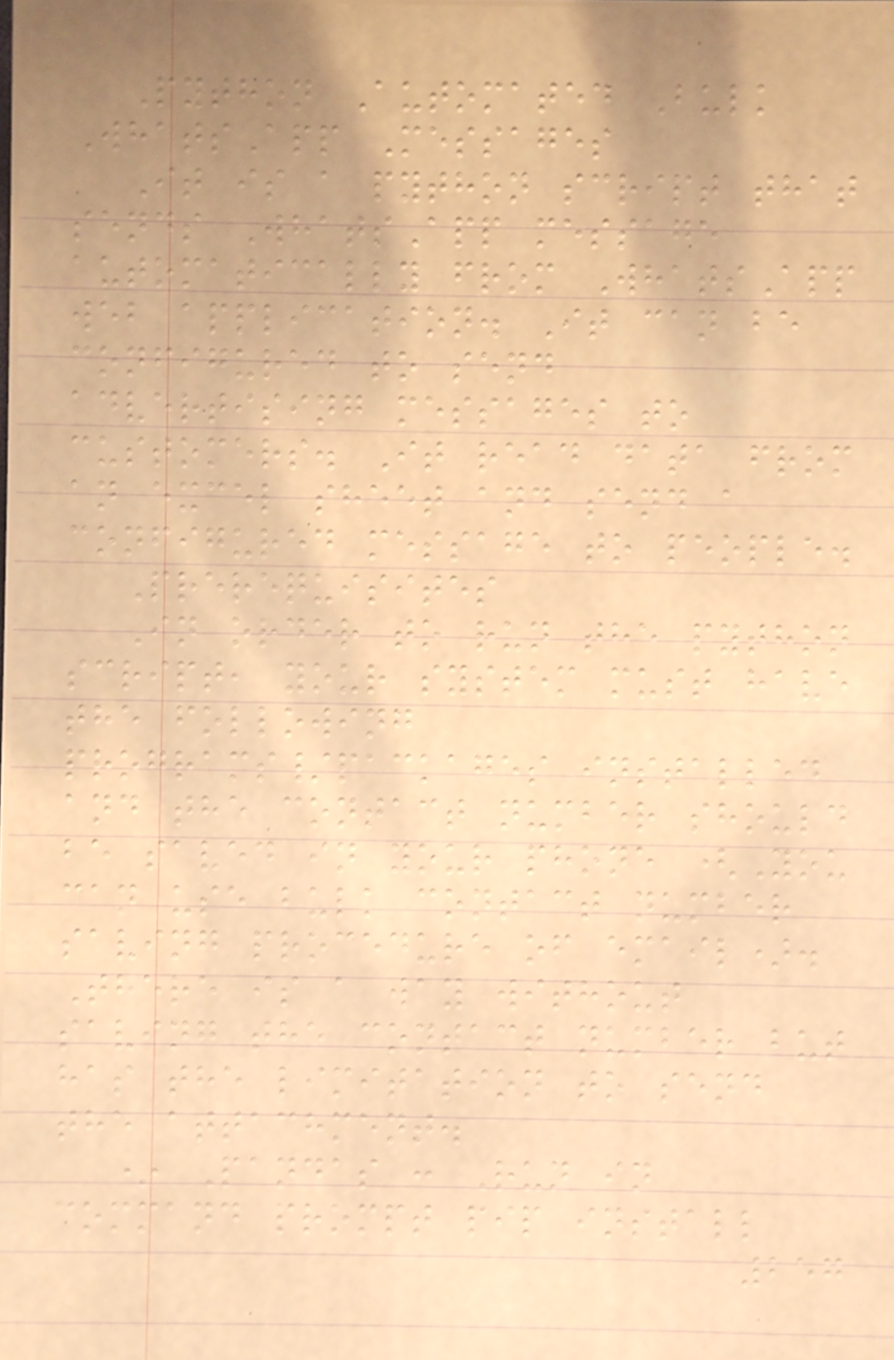Python Automated Bulk
WhatsApp Messages
It is a python script that
sends WhatsApp message
automatically from WhatsApp
web application. It can be
configured to send
advertising messages to
customers. It read data from
an excel sheet and send a
configured message to people.
Prerequisites
In order to run the python
script, your system must have
the following
programs/packages installed
and the contact number should
be saved in your phone (You
can use bulk contact number
saving procedure of email).
There is a way without
saving the contact number but
has the limitation to send
the attachment.
* Pandas : Run in
command prompt pip install
257
